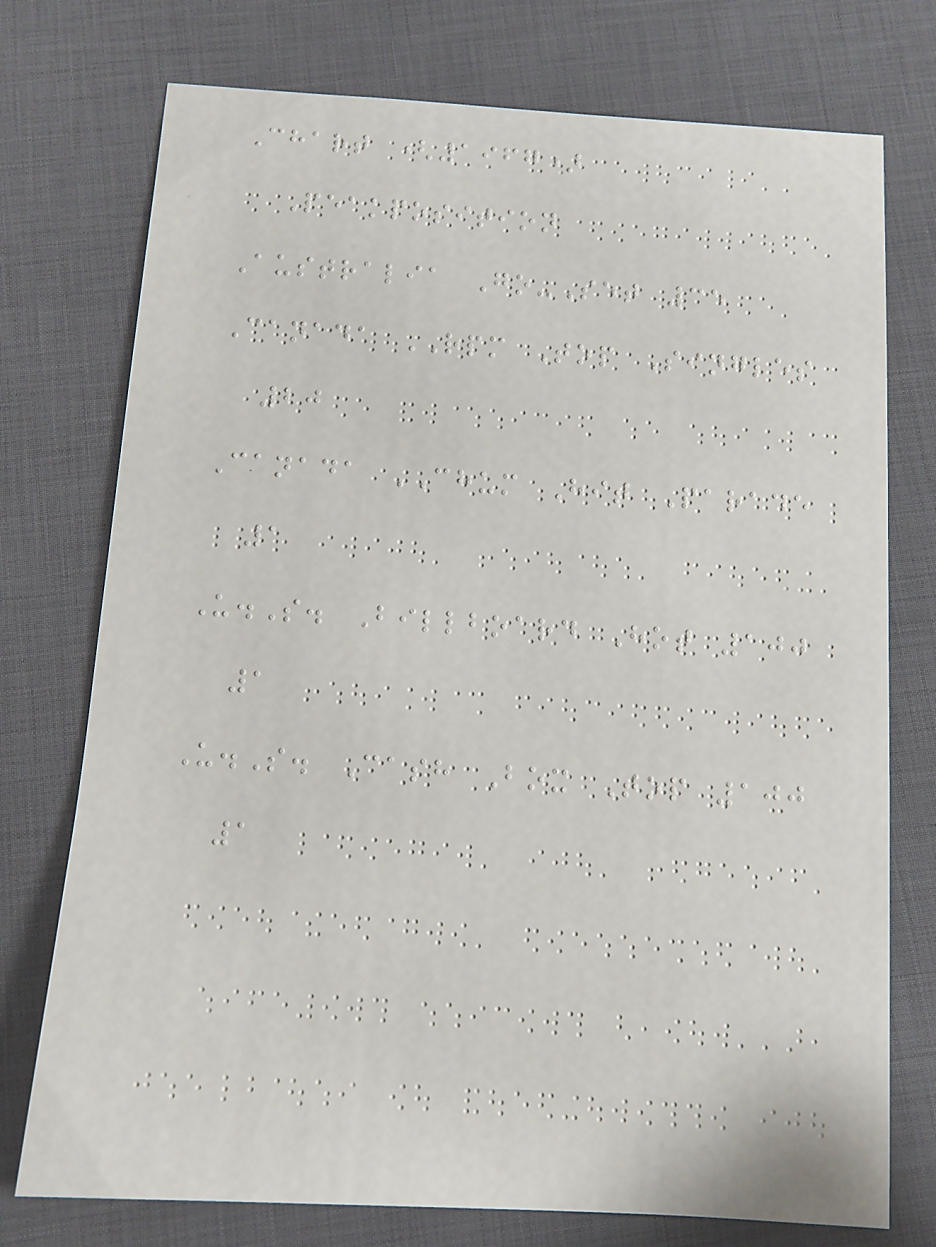Chart (1967)
Peakposition
Australia Go-Set 35
Canada RPM Top Singles
20
Canada CHUM Hit Parade
1
U.S. Billboard Hot 100
1
U.S. Cash Box Top 100
1
